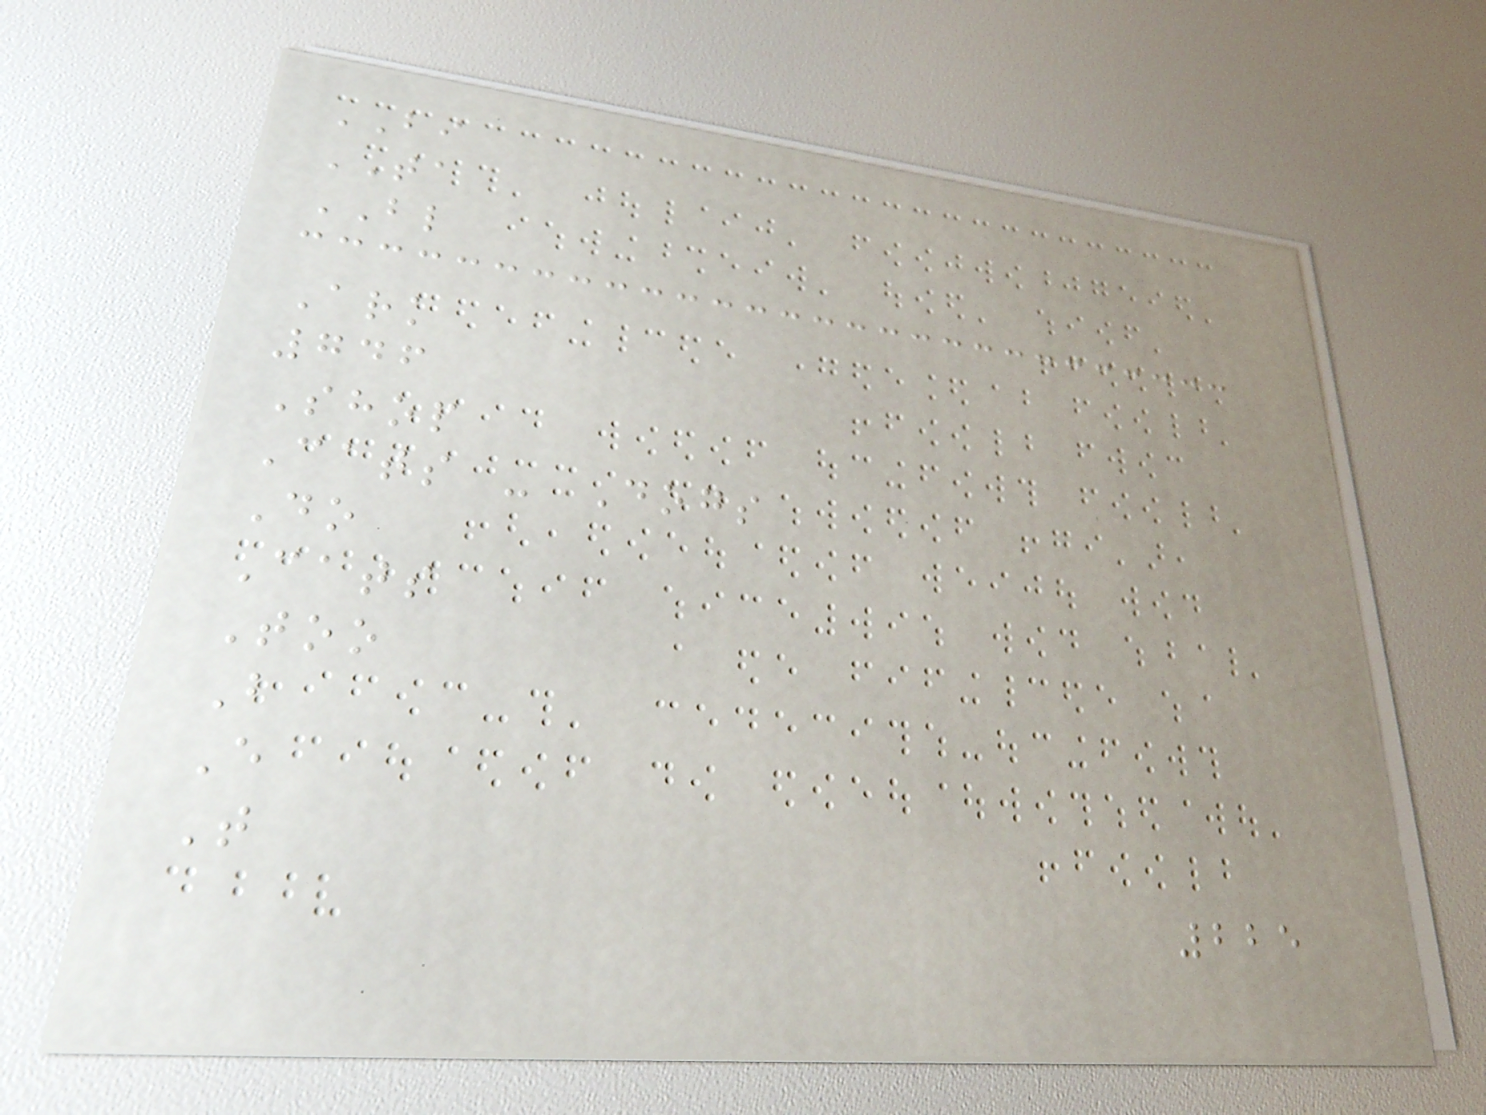BI
TA
BL
Ark
746
Shop
Cats - Dogs
Do
Cats
Too
B
E
T
225
